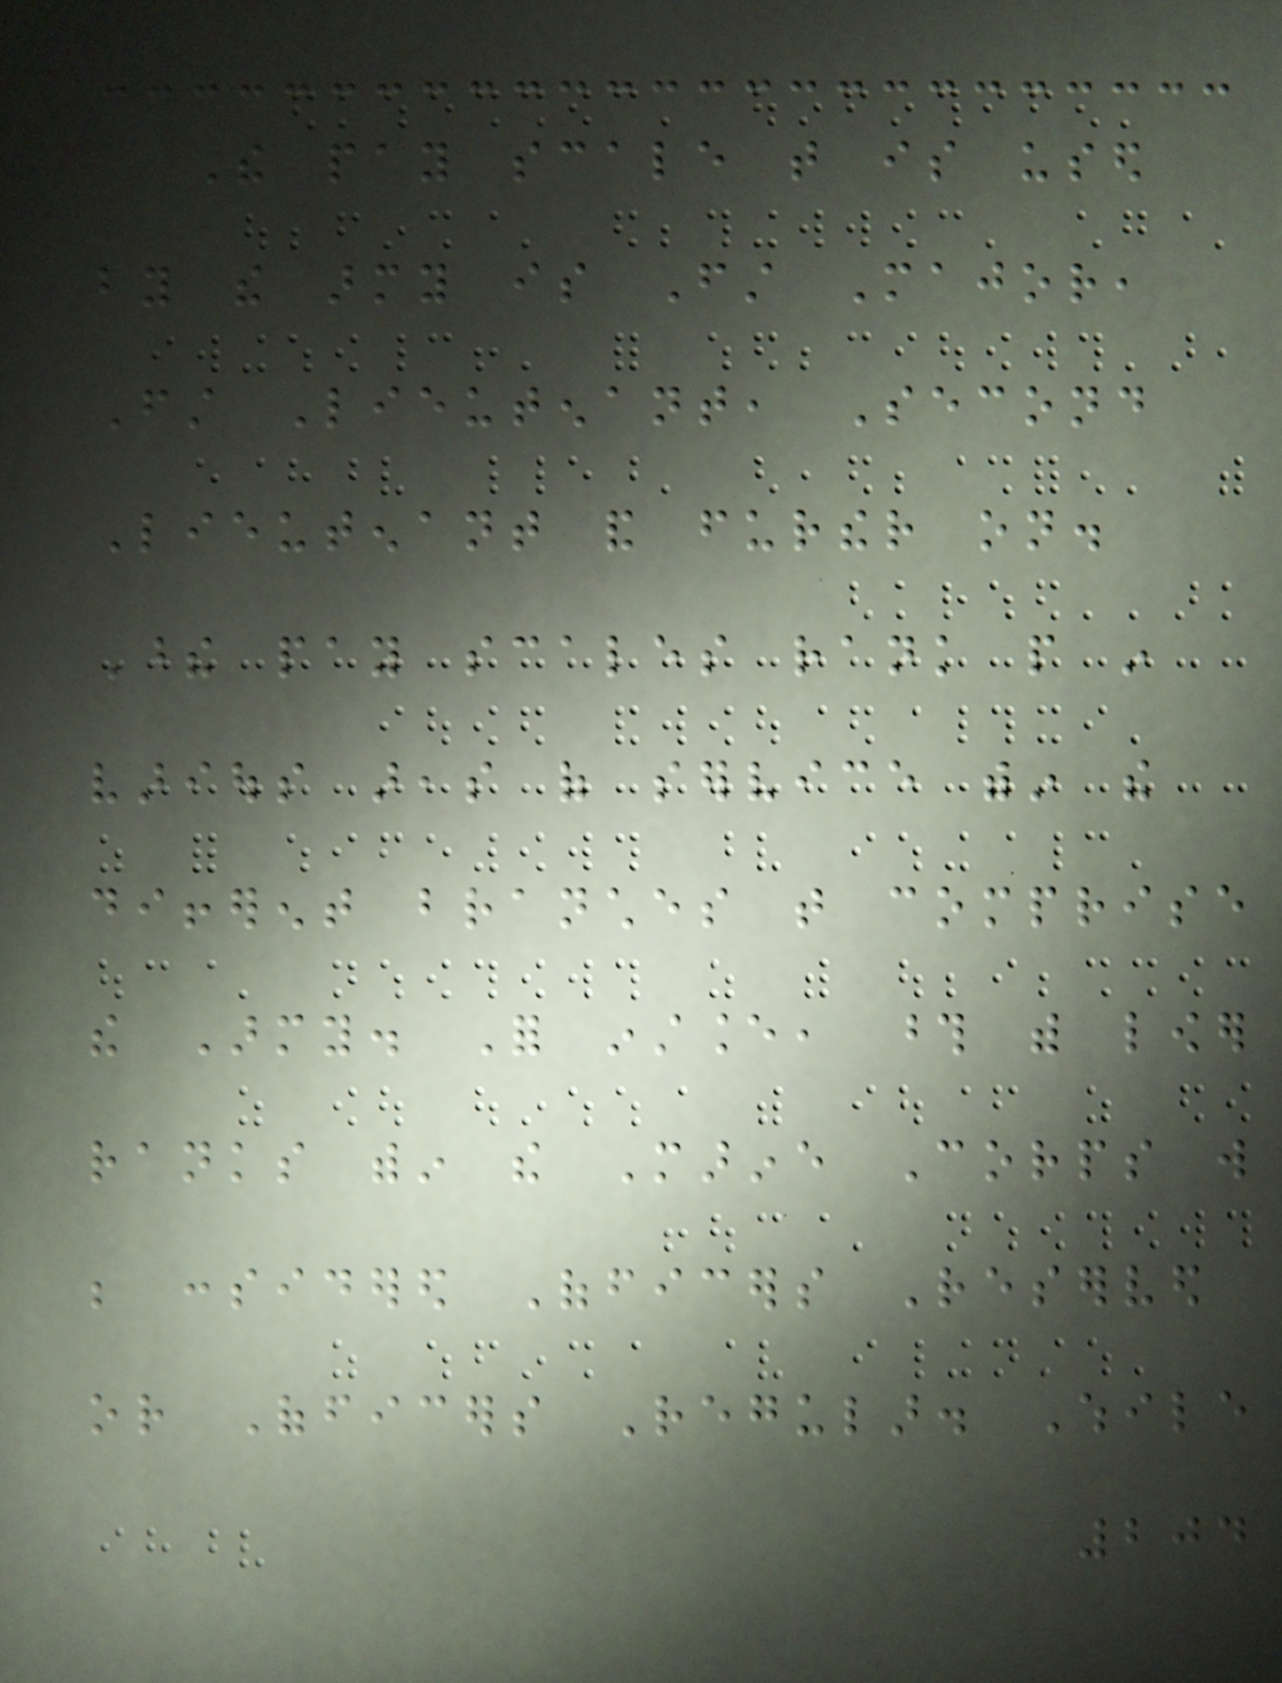The pay scale that is used
by the army is First Major,
First Lieutenant, Second
Lieutenant and further on.
These pay scales rank people in
various areas of service within the
different branches that comprise
the Army. For instance, those with lower
ranks within the Marine Corps will
be considered Officers Reserved
or Officers Regular. While
204
